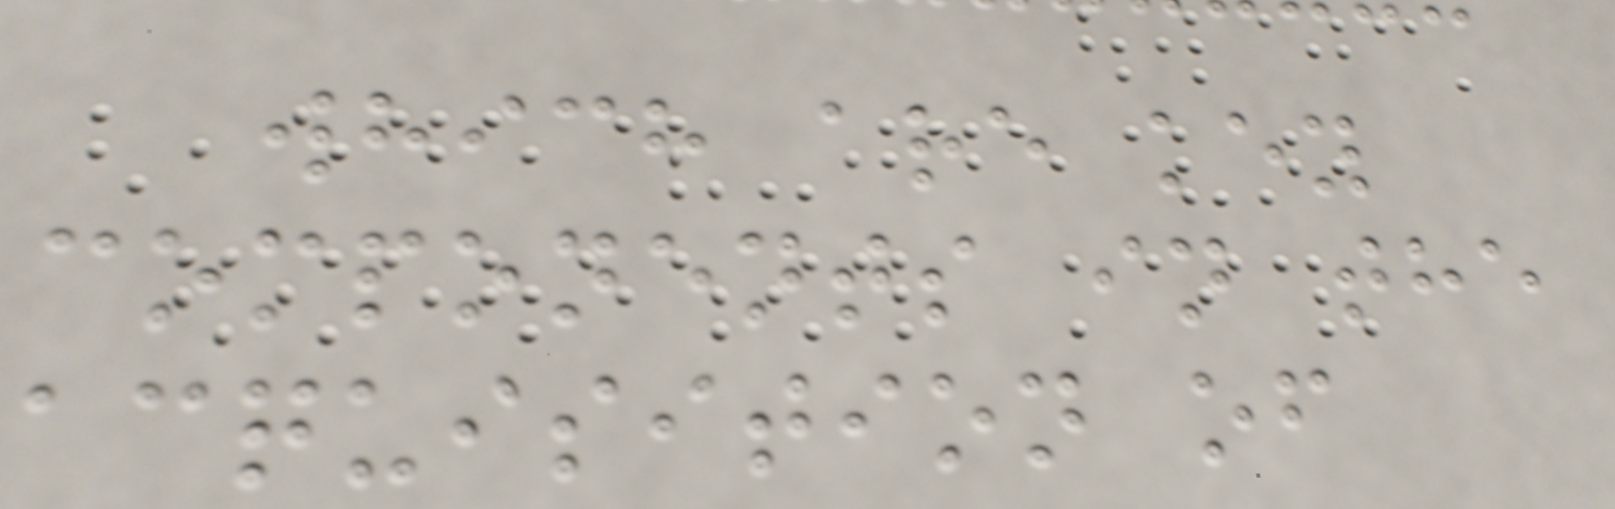which are key
components in the
acquisition of
